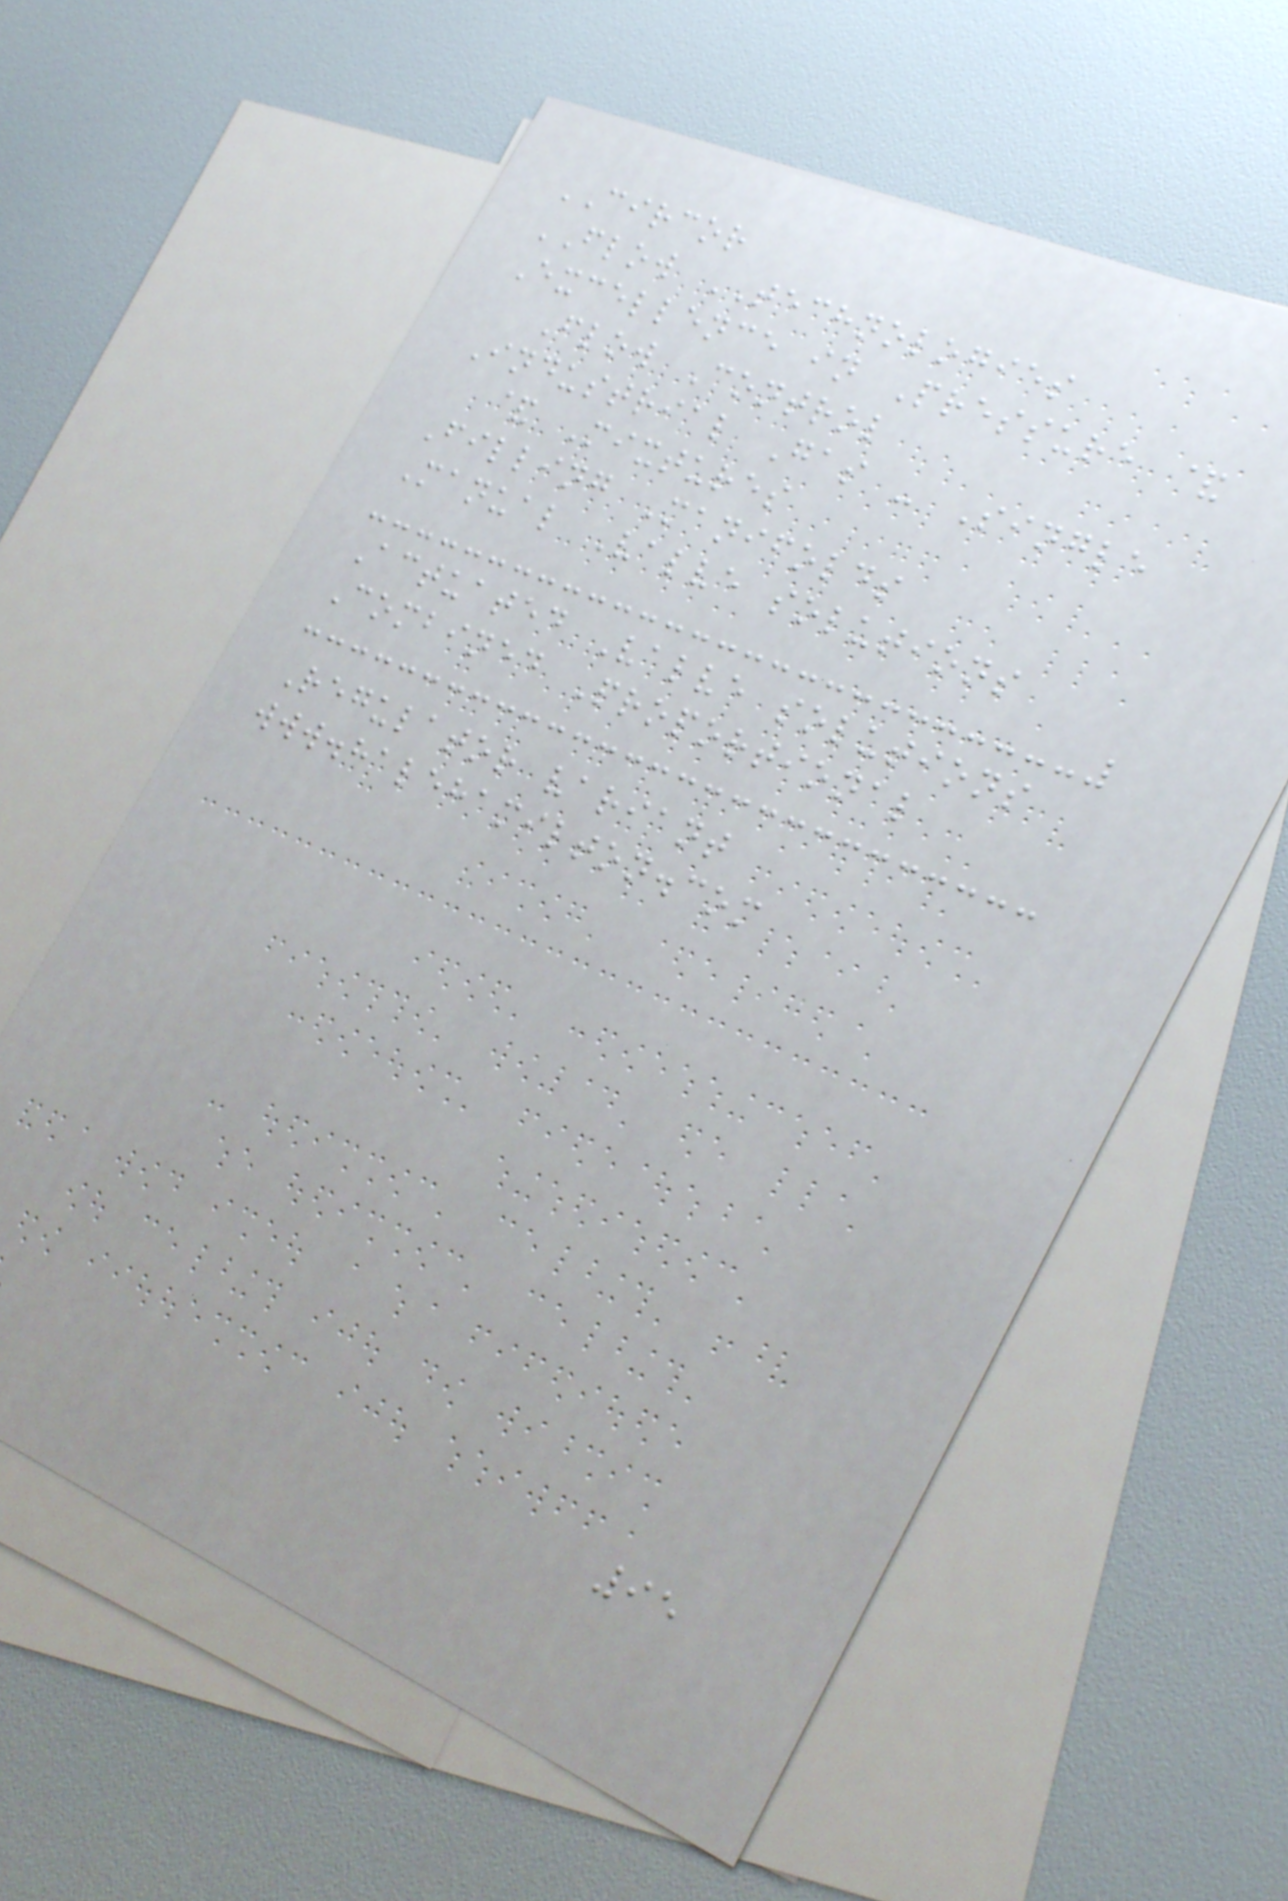CIRCOR
FLOW TECHNOLOGIES
Excellence in Pressure &
Flow Control
Industrial Gas - Single
& Mixtures
Filling Manifolds
Manual Valve solutions
Actuated Valve solutions
Combined Proportional
Regulator variant
www.halehamilton.com
95
